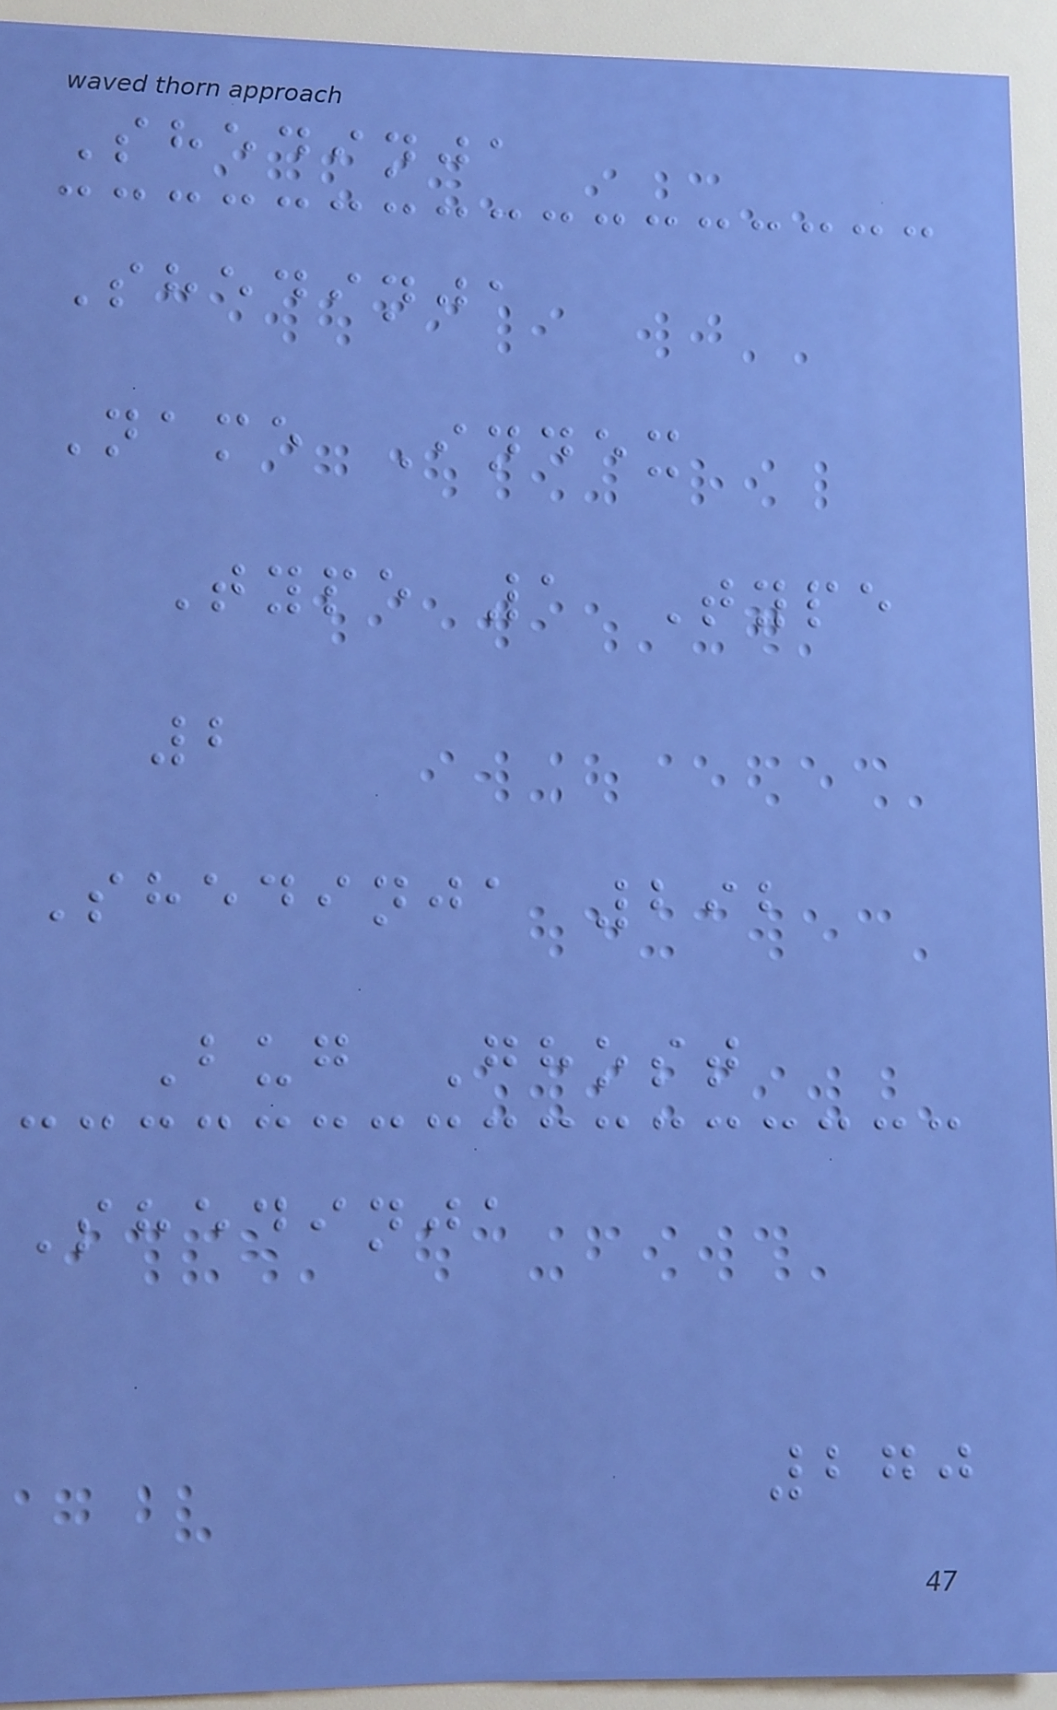Shedinja
Shedinja
Name Index
Type 1 Type
2
Shedinja 292
Bug Ghost
Shedinja
270
